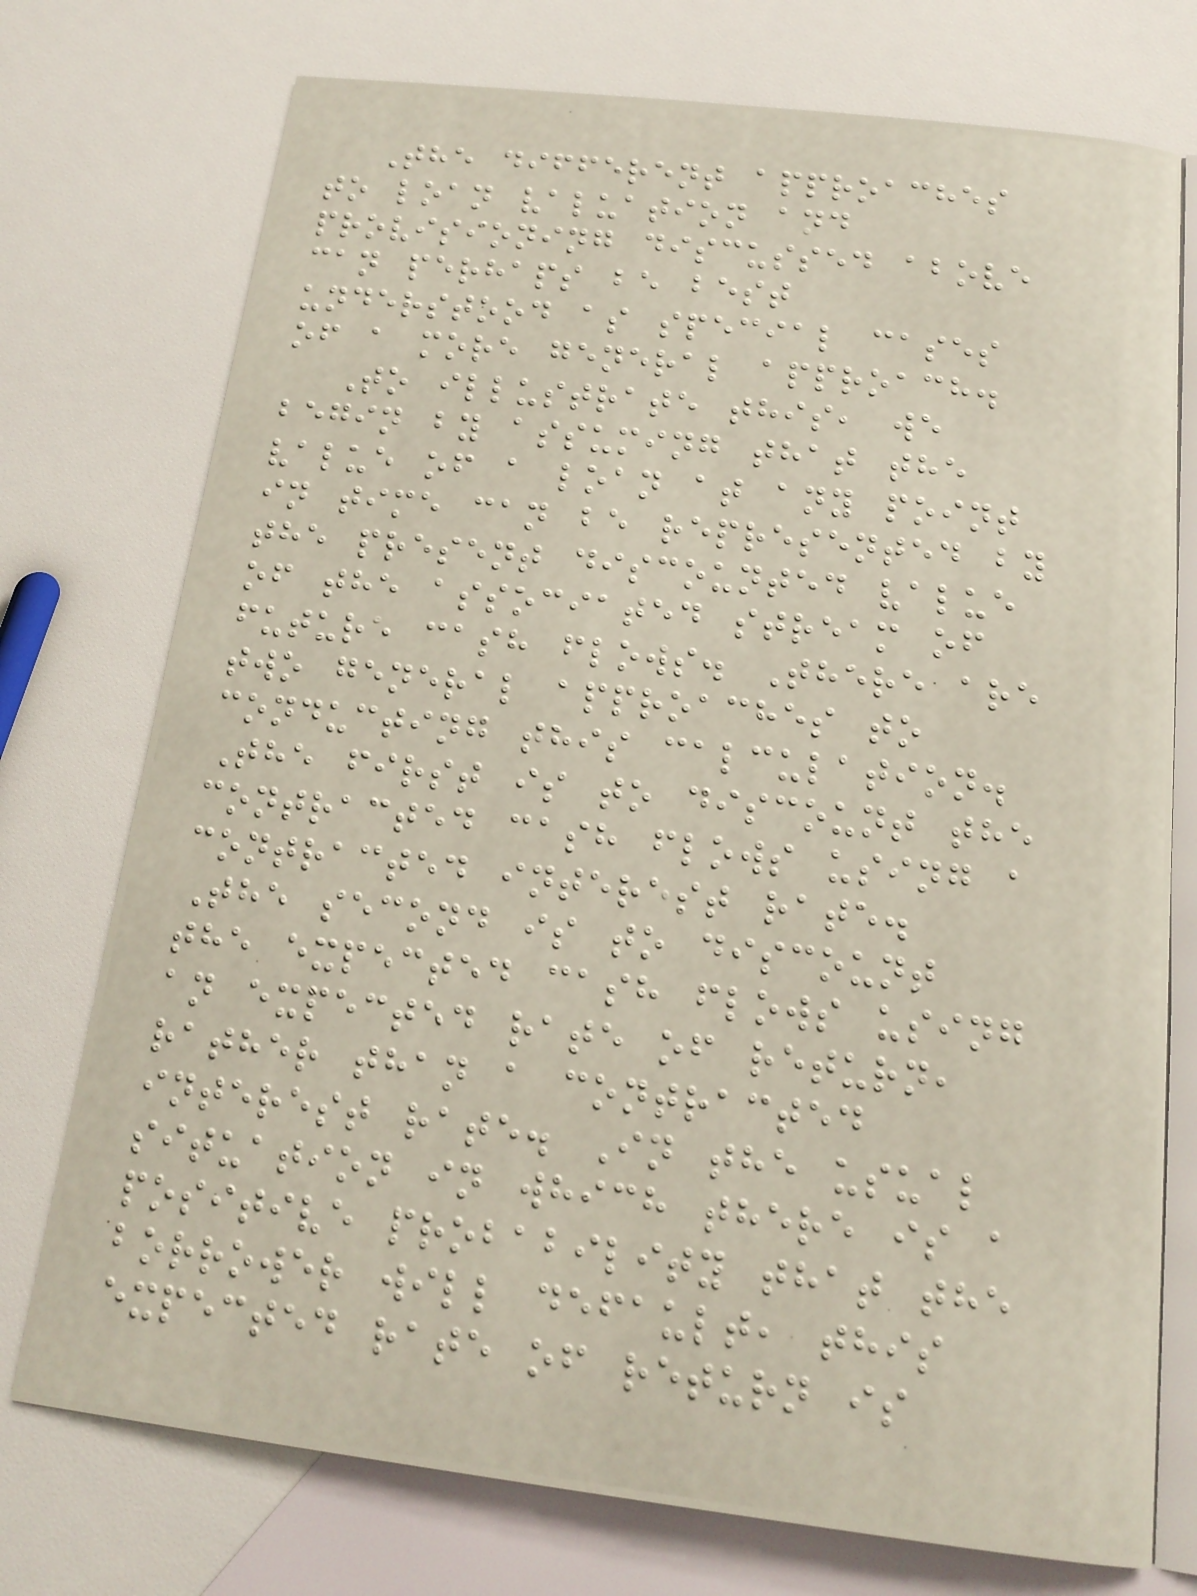The different approaches
to loan valuation and
provisioning discussed above
can perhaps be best
understood as special cases
of a more general approach.
To illustrate this, we
begin by assuming that the
value of a loan at any point
in time can be represented by
the present discounted value
of the associated stream of
future cash flows. There are
two general approaches to
conducting this calculation.
The first is to discount the
contracted cash flows using a
contracted interest rate.
The second is to discount
the expected cash flows using
an expected rate of return,
rather than a contracted
interest rate. In the usual
situation in which there is a
positive probability that the
borrower will default, this
expected rate of return is
